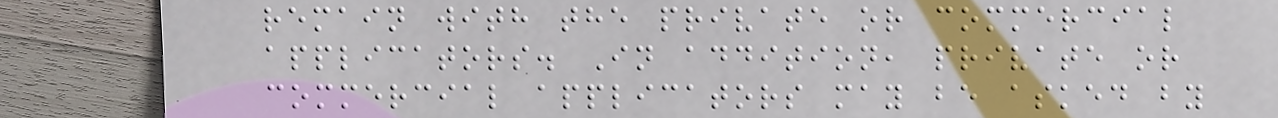remain with the private or commercial
applicators. In addition, private or
commercial applicators may be asked by
